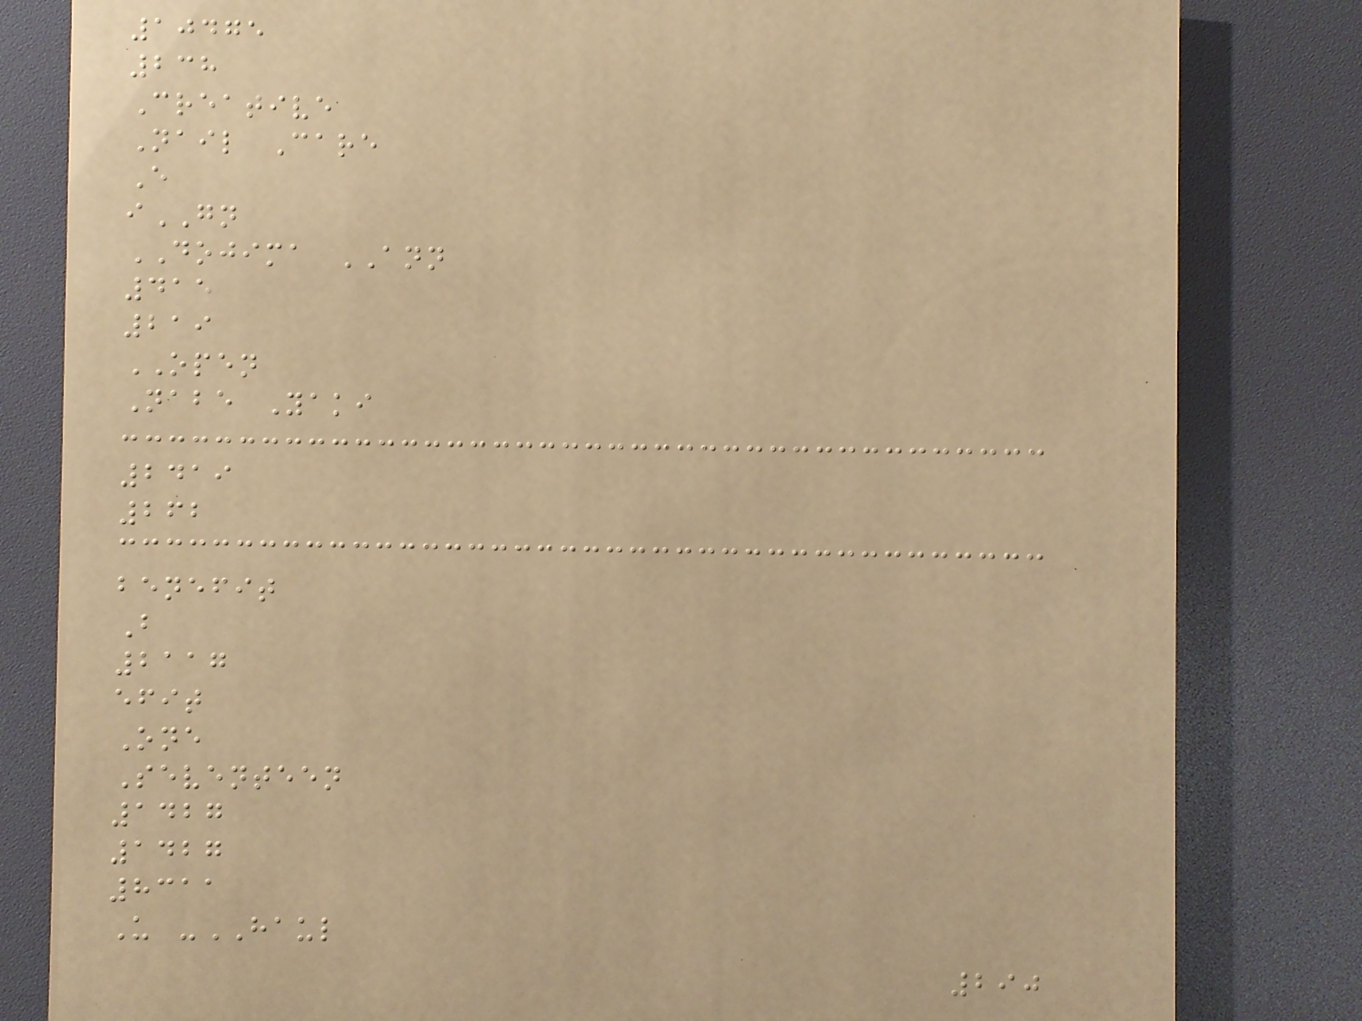10475
238
Creative
Nail Care
E
iGN
DOJIMA ANN
415
219
OPEN
Nabe Yaki
2419
262
benefit
B
2117
efit
One
Seventeen
1427
1427
8311
U -HAUL
290
